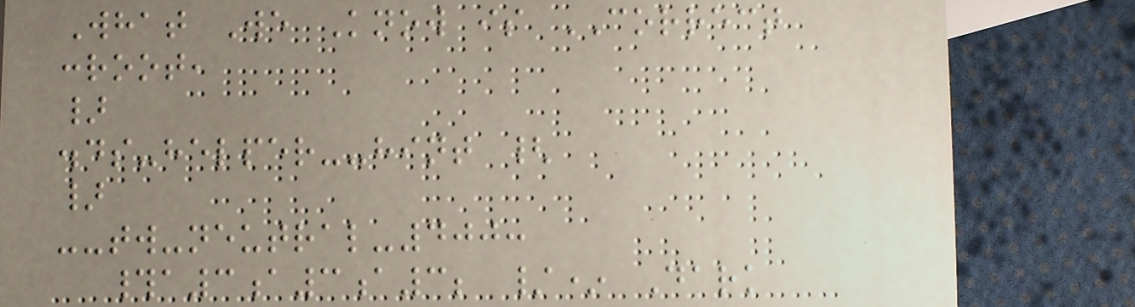What We Know is CORRECT
:root,
}
.ds-helper--hint {
}
--tw-neutral-400:
#a3a3a3; /* Dark
